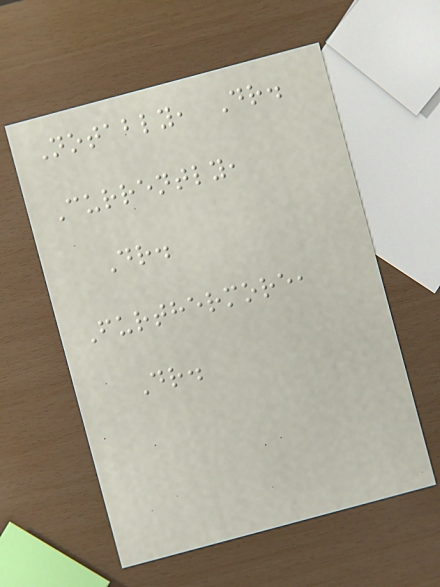Notably, Dr.
Currently,
Dr.
Furthermore,
Dr.
